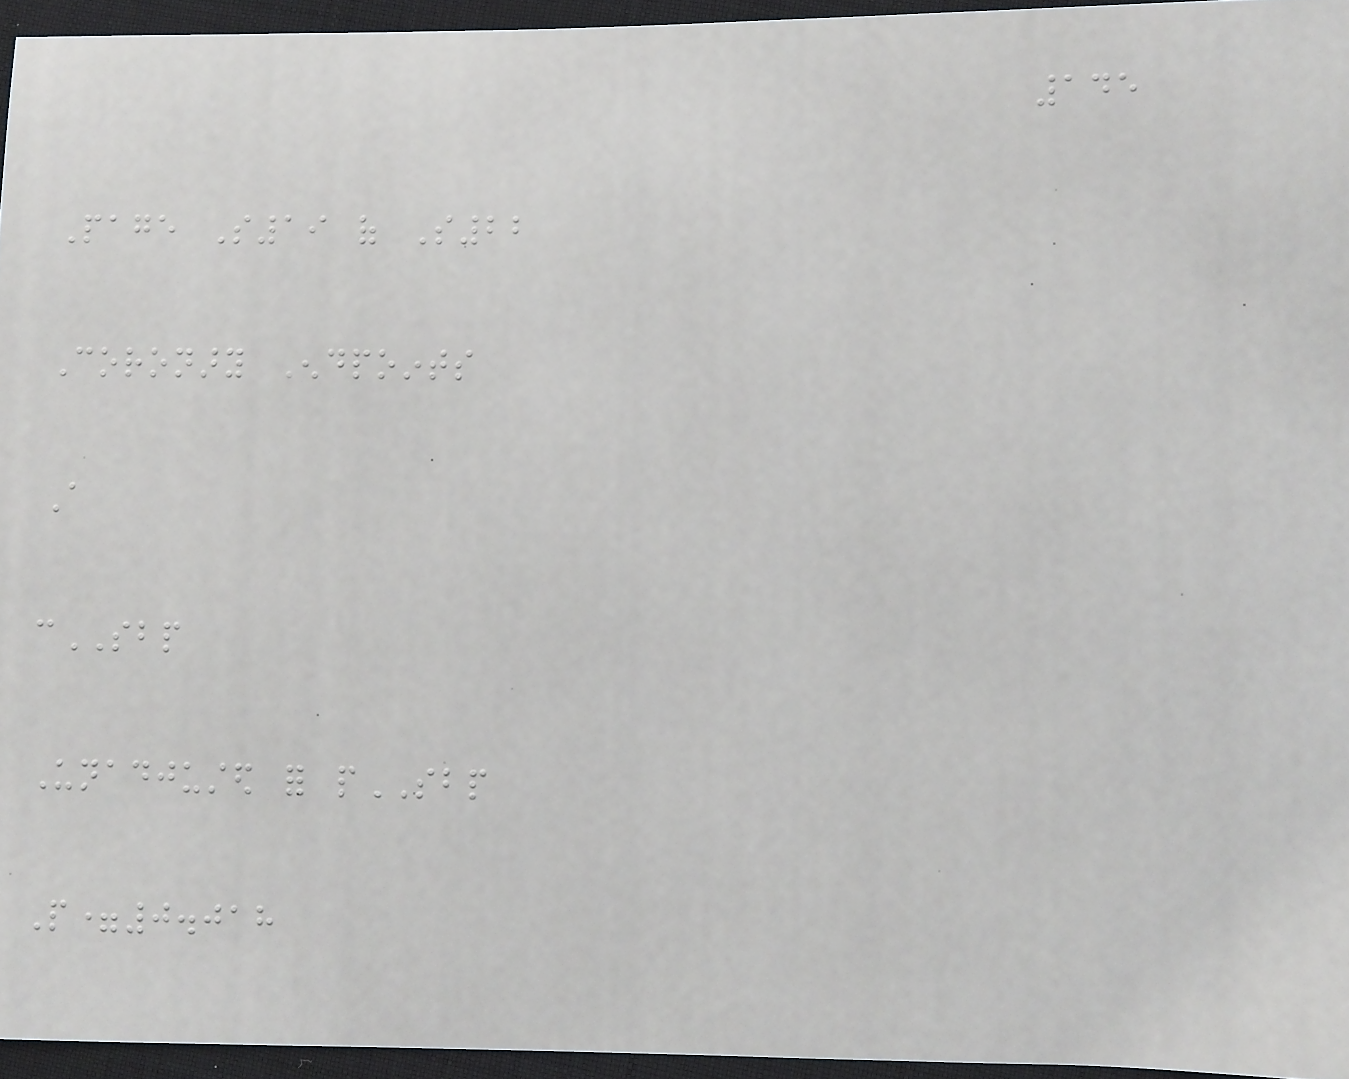145
Page S19 of S22
Coronary Endpoints
A
cSBP
Unadjusted for pSBP
P=0.018
